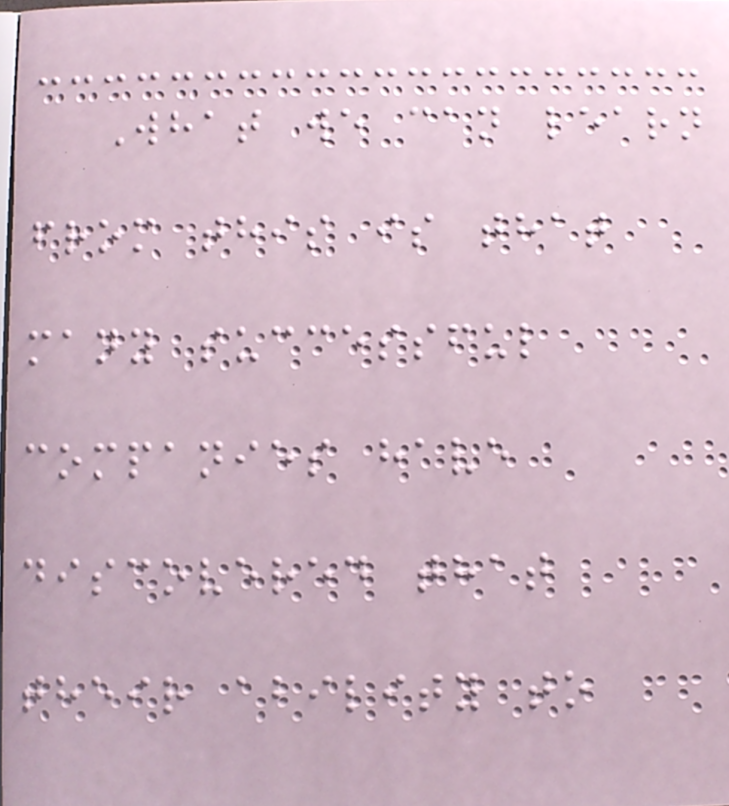What we can learn
from this is that
many successful
companies have
discovered that
their ability to
